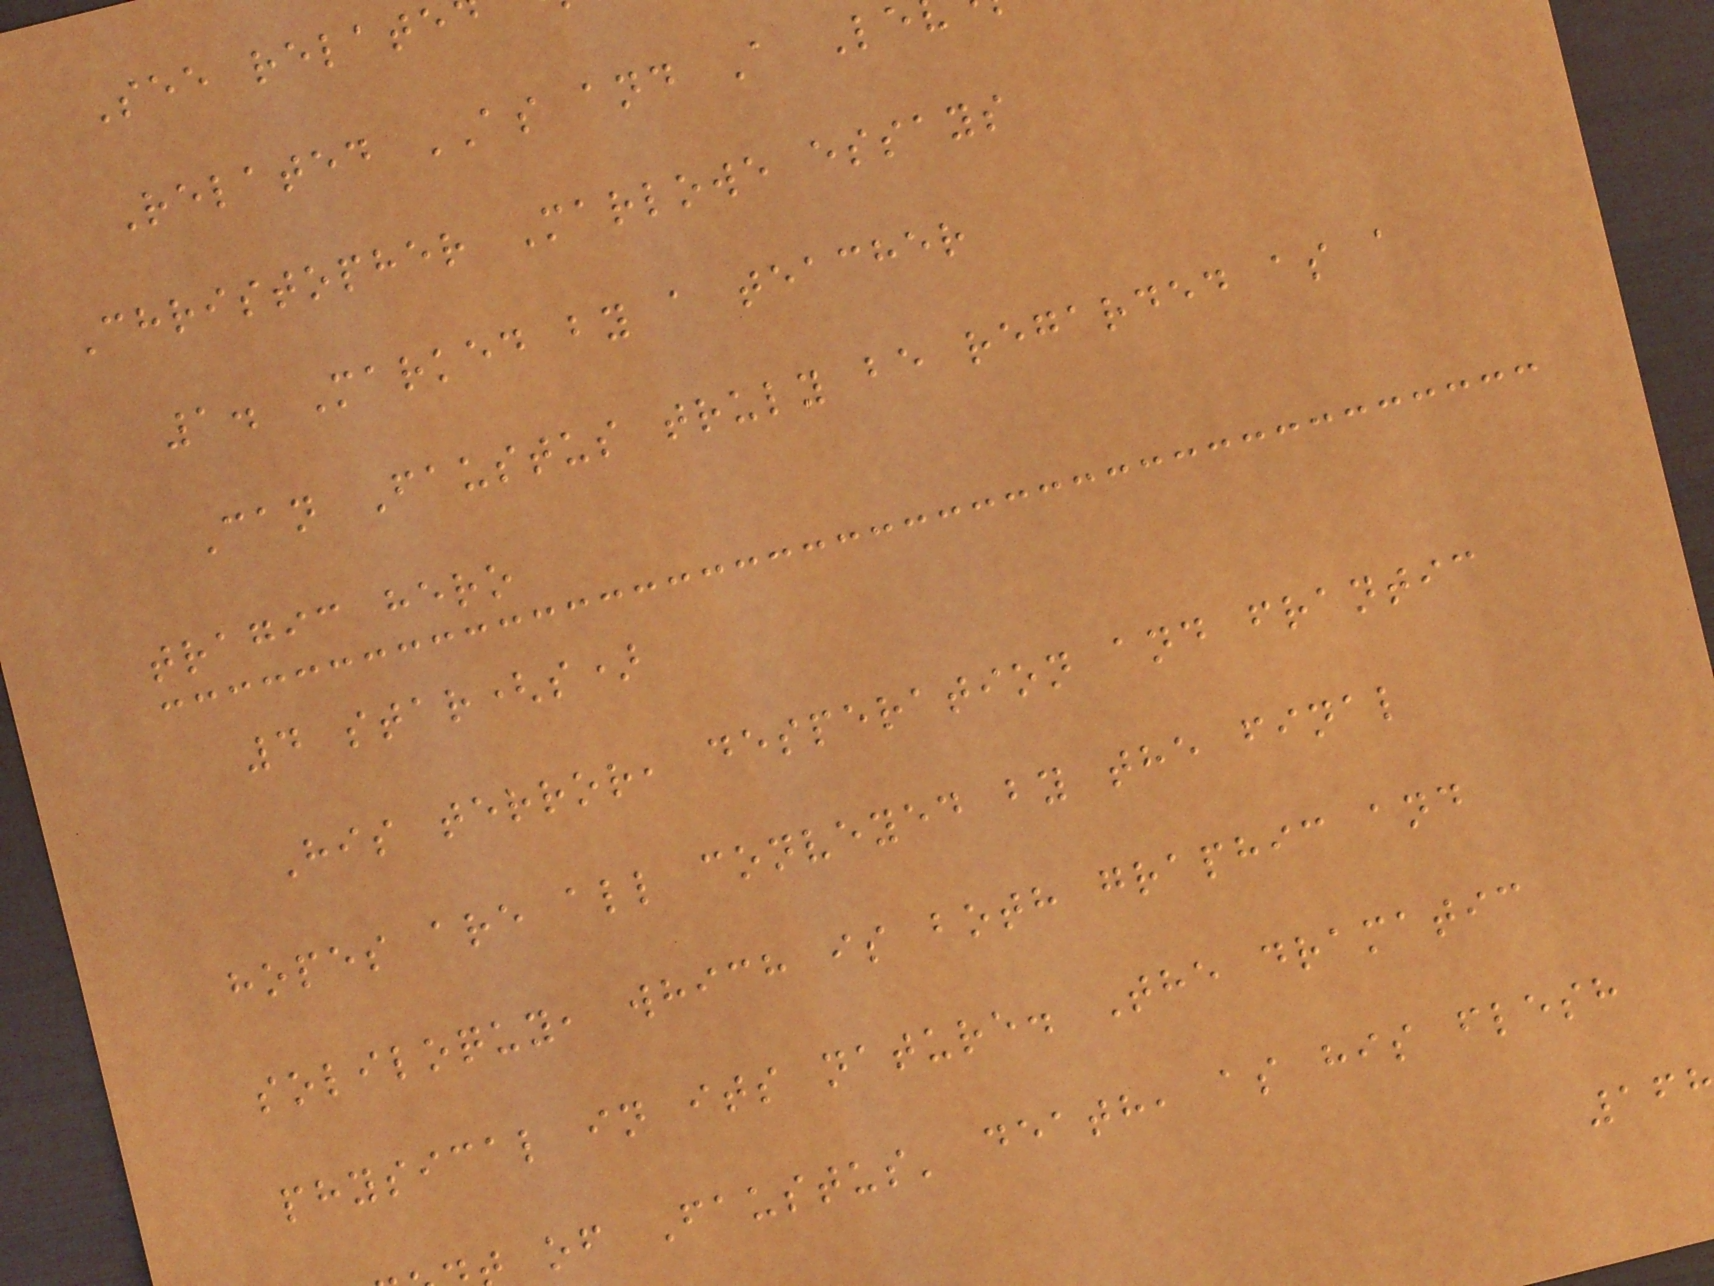See relate
Related AS and A Le
Christopher Marlowe essays
1. Marked by a teacher
Can Faustus truly be regarded as a
tragic hero
4 star(s)
His terror, desperation and frantic
hopes are all conveyed by the final
soliloquy, which is both graphic and
physical in its nature. The dramatic
of Faustus' death, as his flesh
